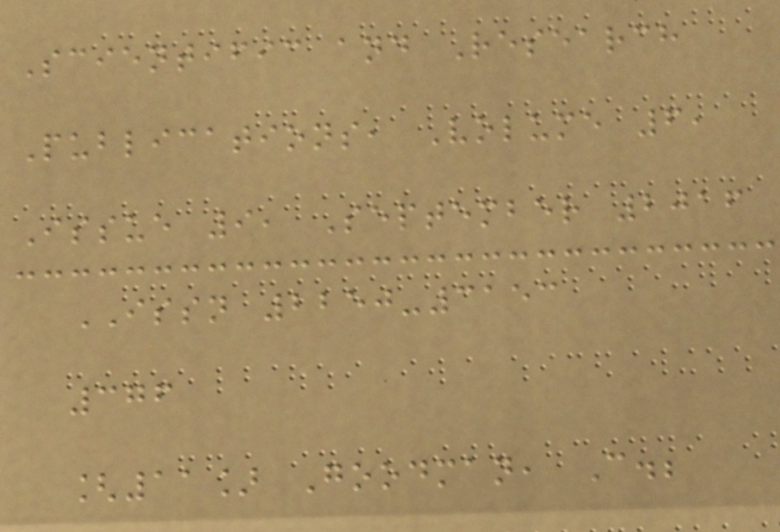Scientific and Research
Publications, Volume 6,
Issue 9, September 2016
ISSN 2250-3153
376
[11] Goodman, C.;
